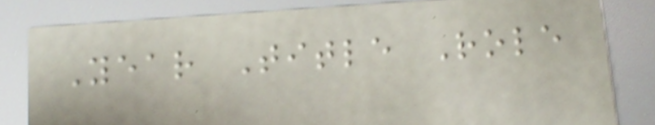Year Title Role
